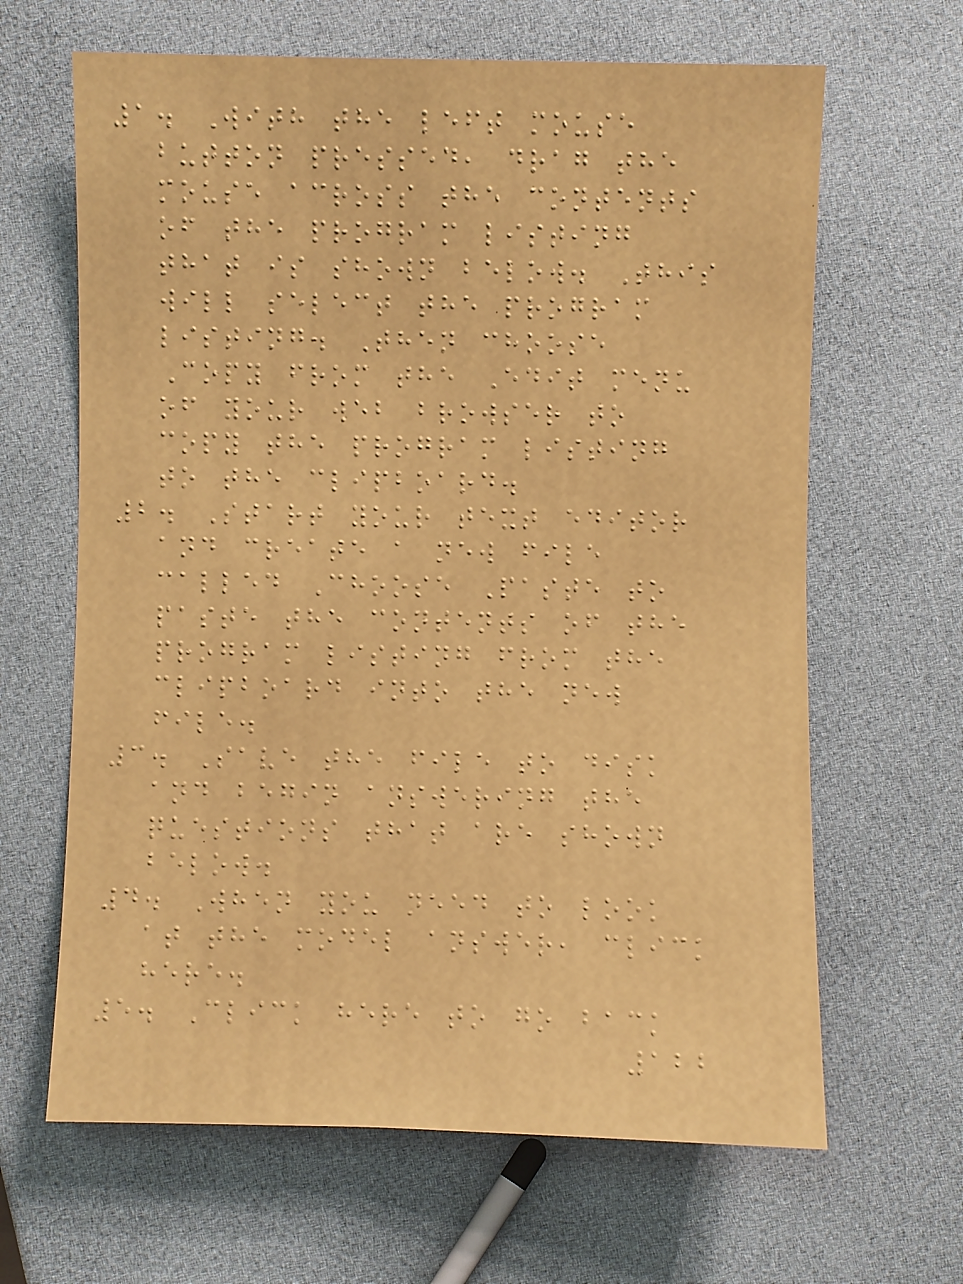1. With the left mouse
button pressed, drag the
mouse across the contents
of the program listing
that is shown below. This
will select the program
listing. Then choose
Copy from the Edit menu
of your web browser to
copy the program listing
to the clipboard.
2. Start your text editor
and create a new file
called Choose Paste to
paste the contents of the
program listing from the
clipboard into the new
file.
3. Save the file to disk
and begin answering the
questions that are shown
below.
4. When you need to look
at the model answer, click
here.
5. Click here to go back
122
